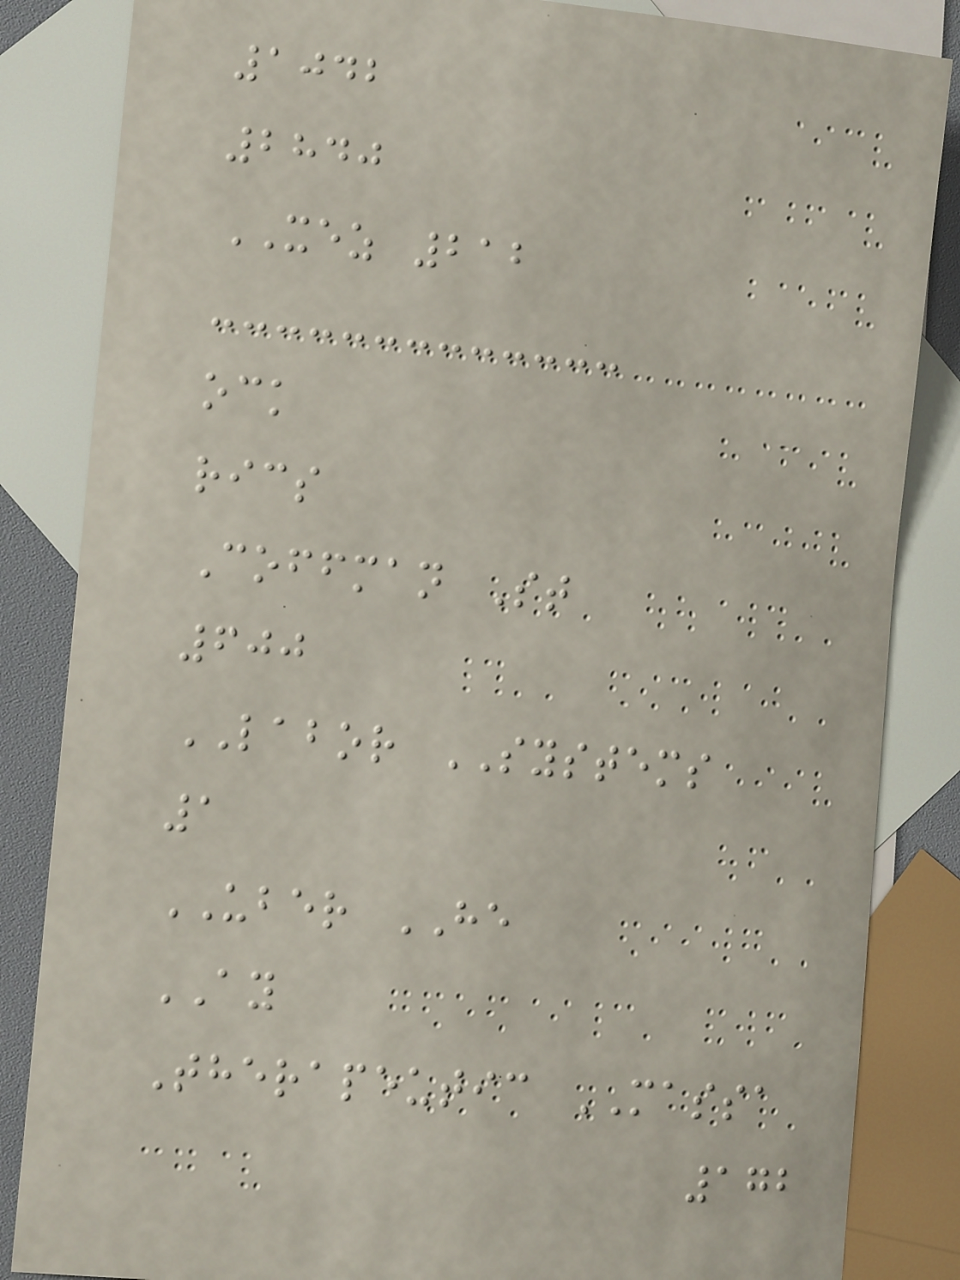1042
2840
XEZ 212
ock
rics
Coffman St
600
LABOR SYSTEMS
1
UBER HE
AY
Therapeutic MASSA
172
